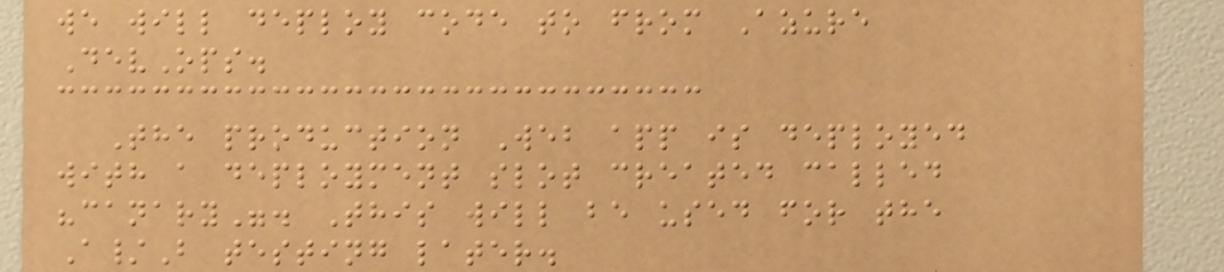we will deploy code to from Azure
DevOps.
The production Web app is deployed
with a deployment slot created called
"canary". This will be used for the
A/B testing later.
